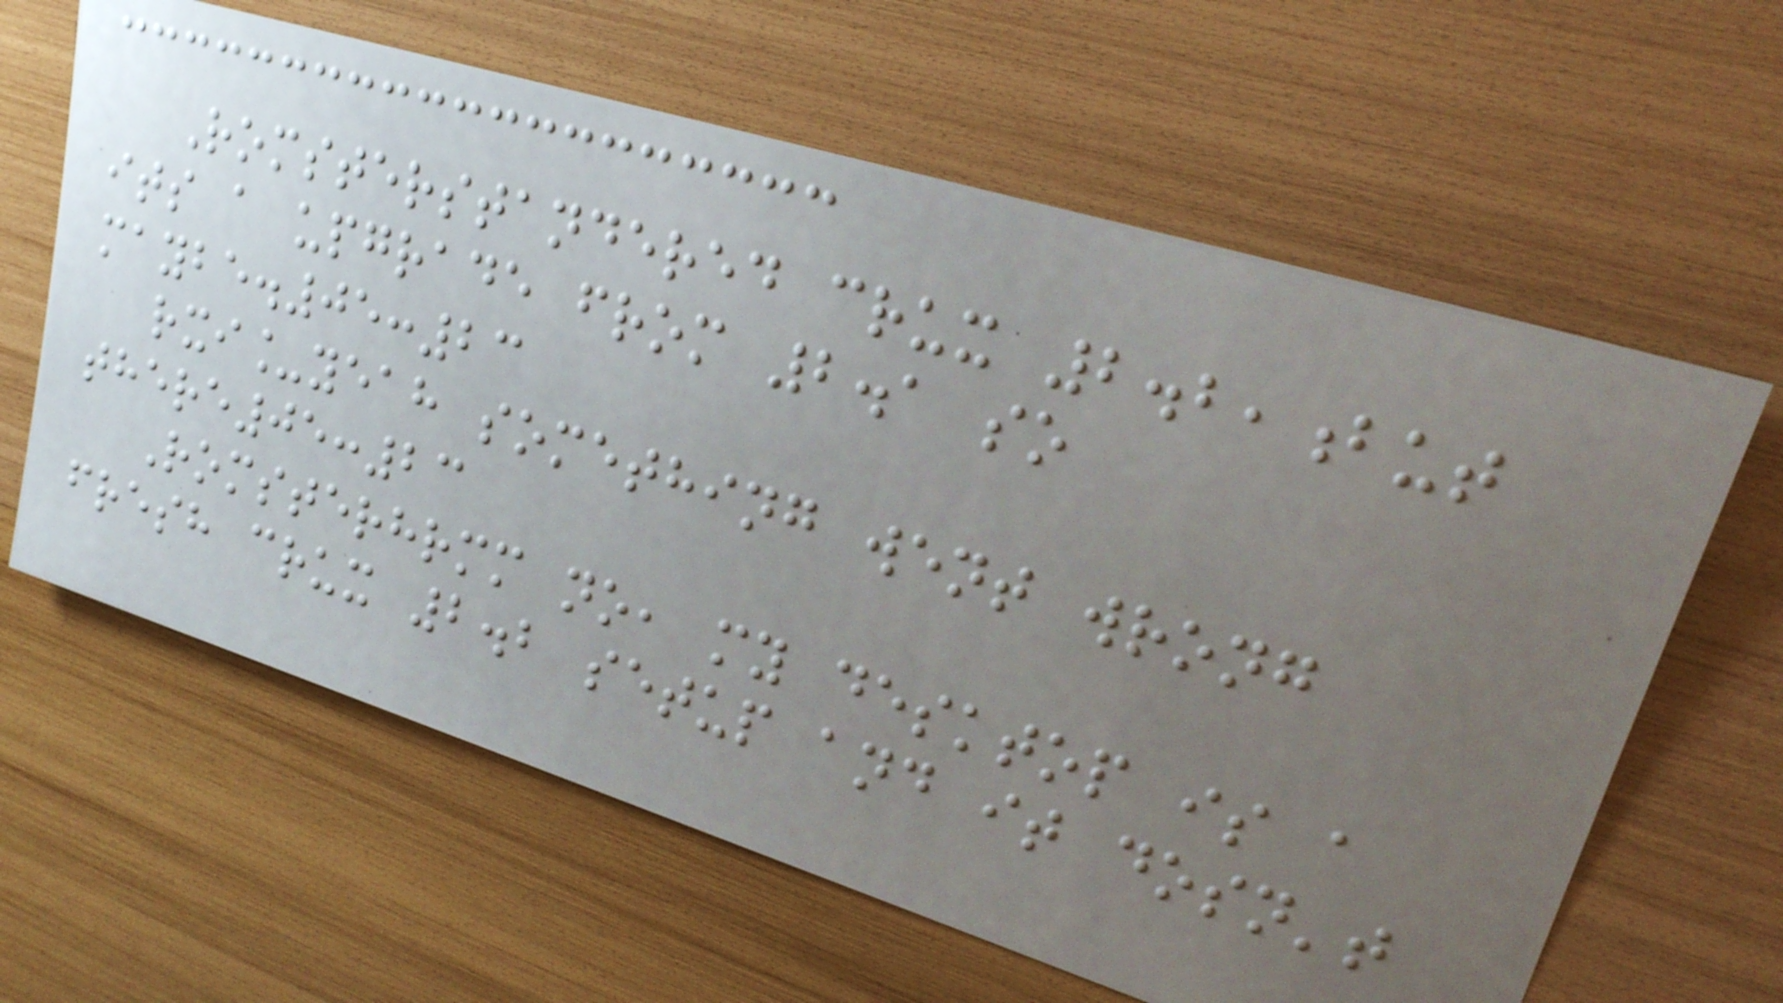Romsterstandered crux 2.2,but
its a upgrade from 2.1 so
maybe.05:23
rxi_yeah something went wrong
there05:23
Romsterhrmm no, my desktop is a
fresh crux 2.2 setup and it dosn't
